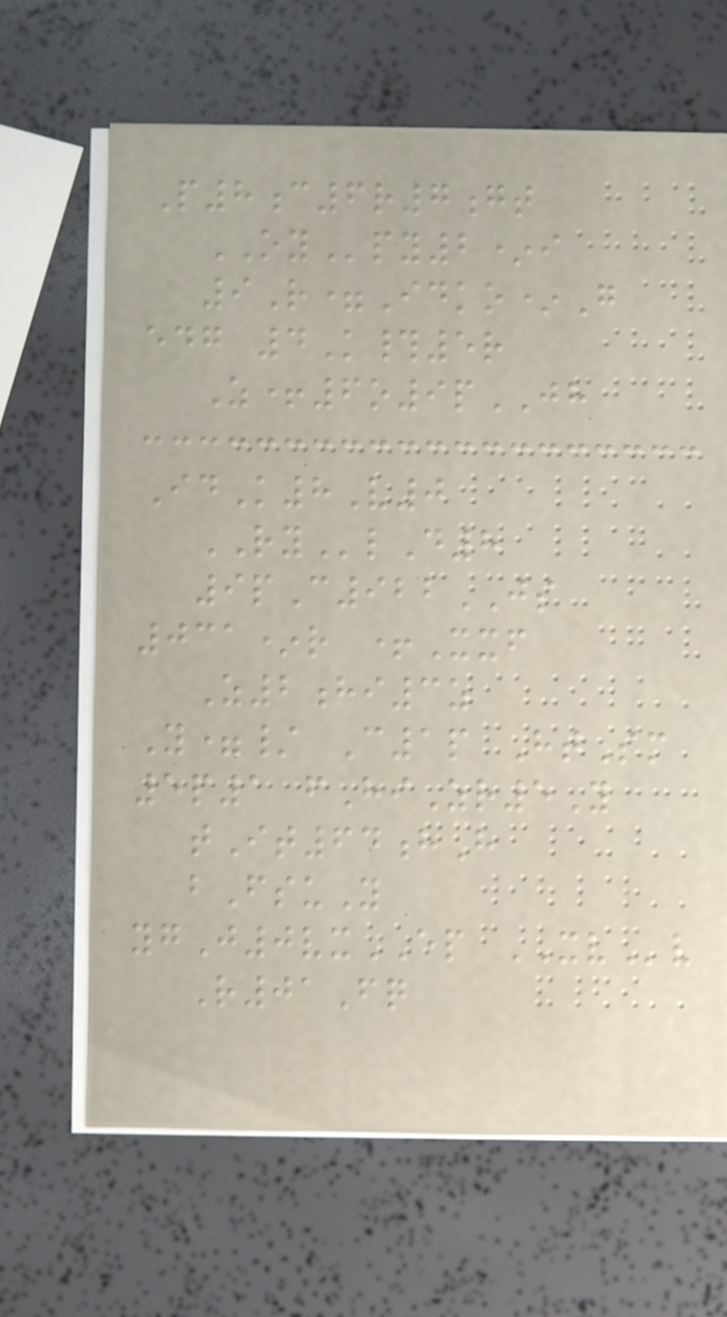P8c6r7gt
OYpy2*i
9R=Idko*G
edg 4K#5r
Z+6o9pJH
IdK8V0
RYlD8
9pC922JS
031*r +Xxf
Z2hi3z
Y=/ C1p HtSm
5p1 fHiZr5Y
tIt64hH
bFsuY
ygJ0vxEP XVv
R01Fq
